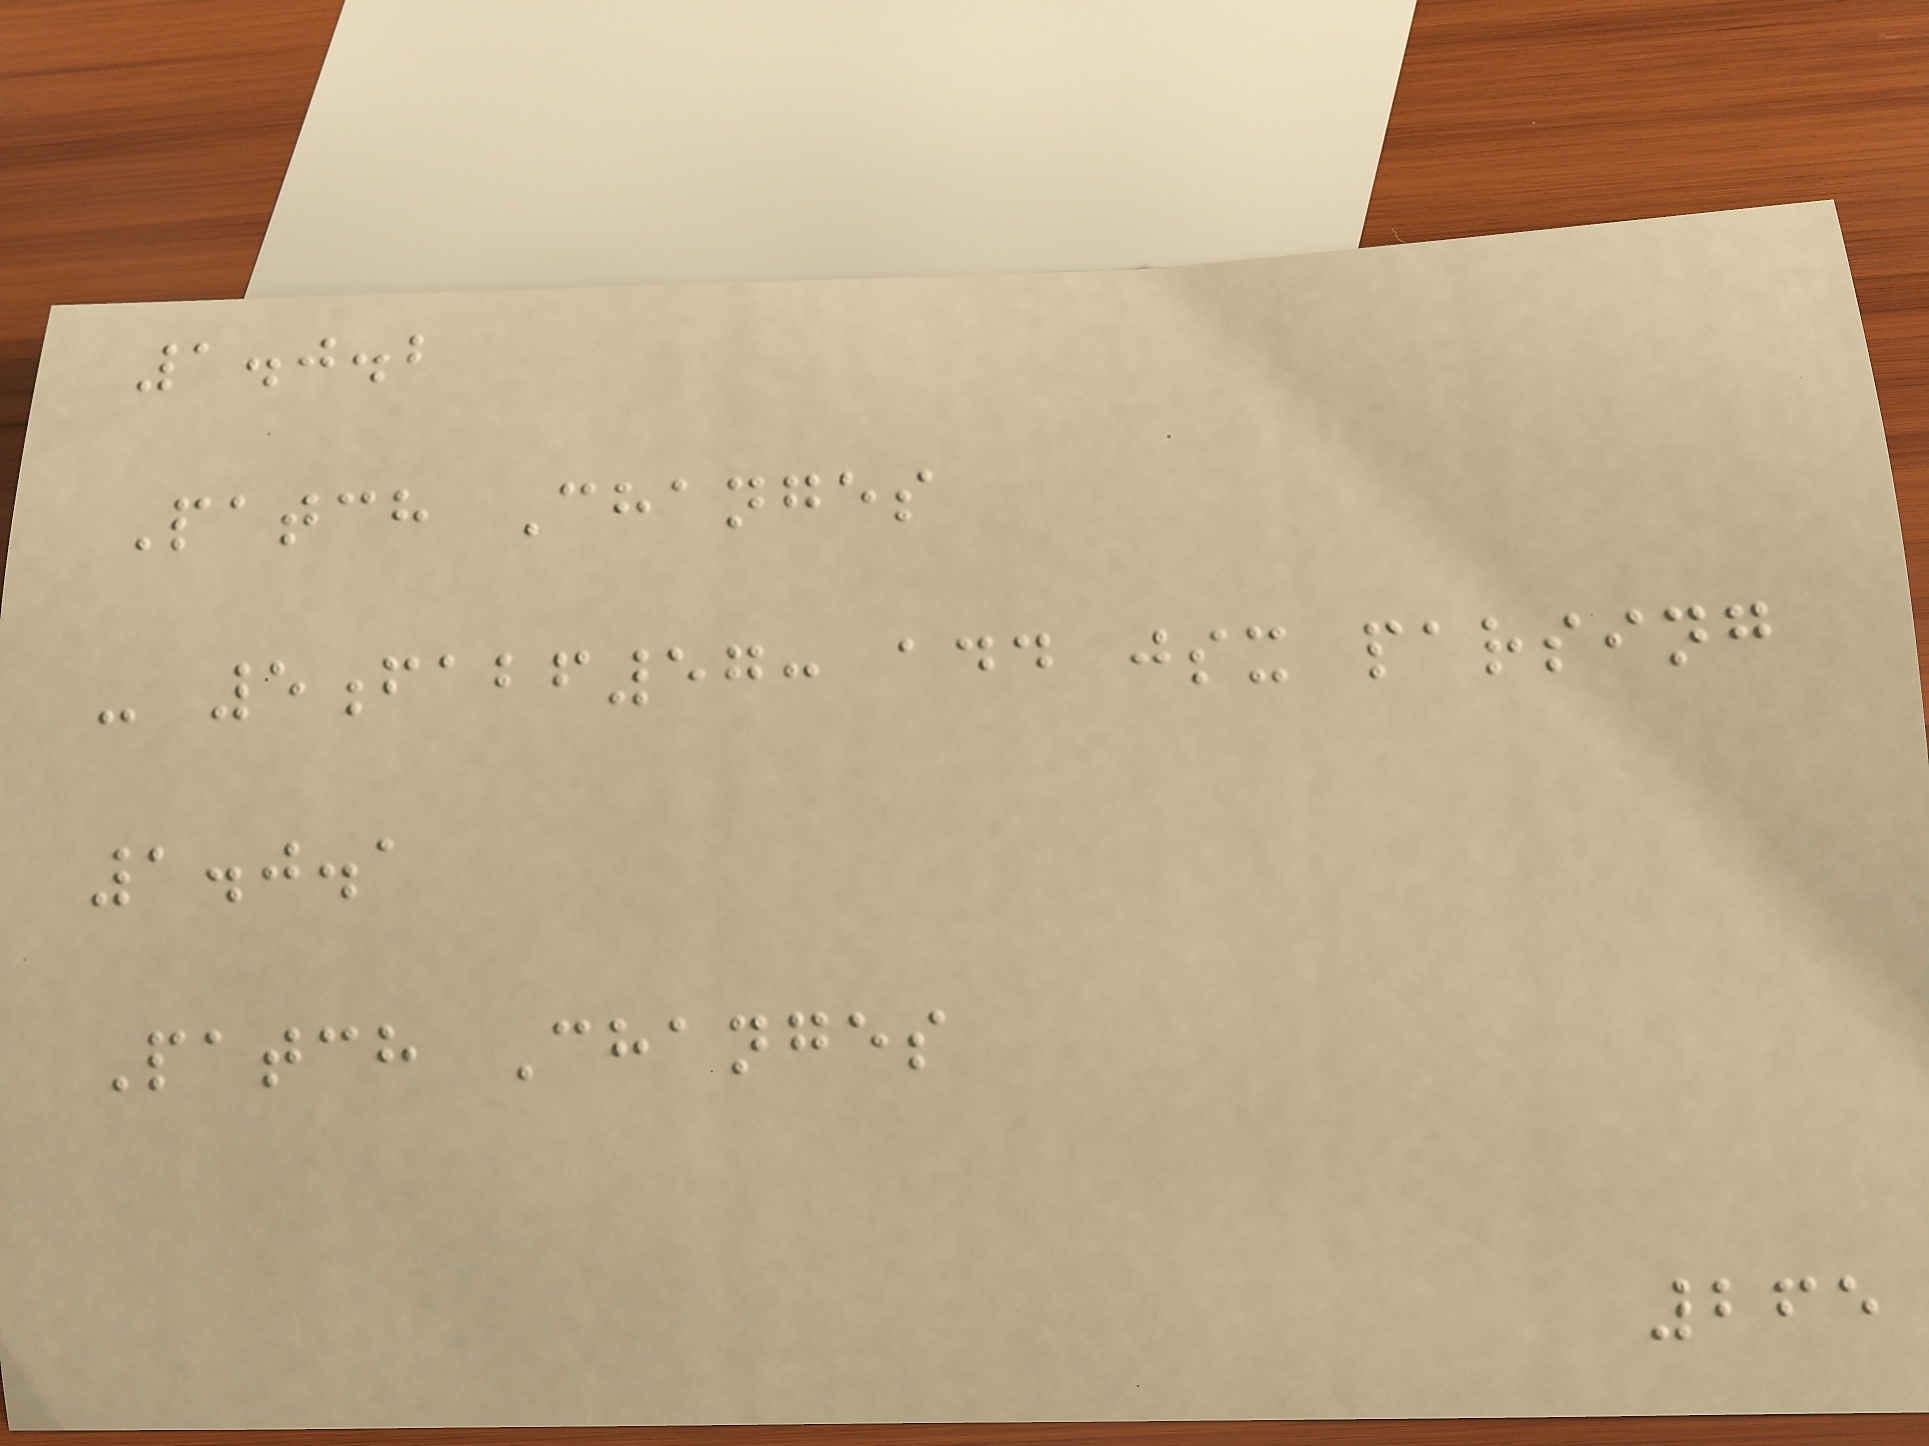1.0.2
Patch Changes
- 5fabf57: add jsx parsing
1.0.1
Patch Changes
265
